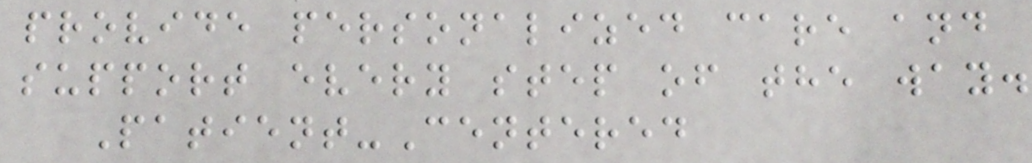provide personalized care and
support every step of the way.
Patient-Centered
